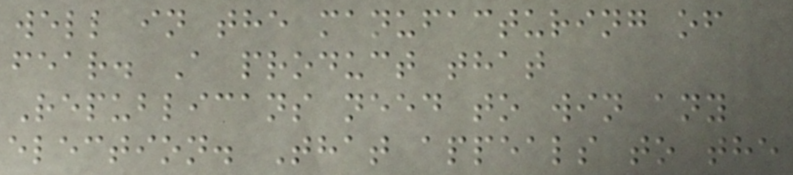well in the manufacturing of
fear. A product that
Republicans need to win any
election. That appeals to the
